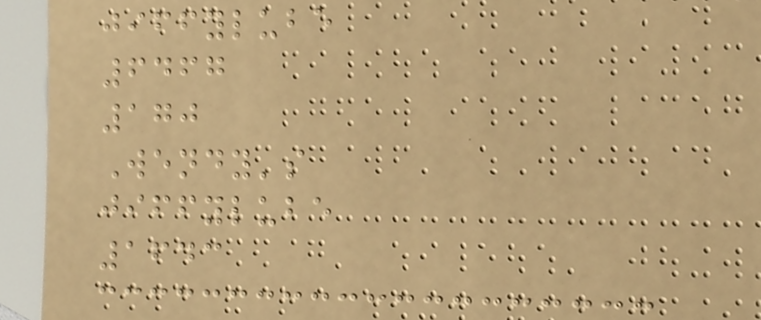jiffylube
6467
170
Wendy's
jiffylube
1643
